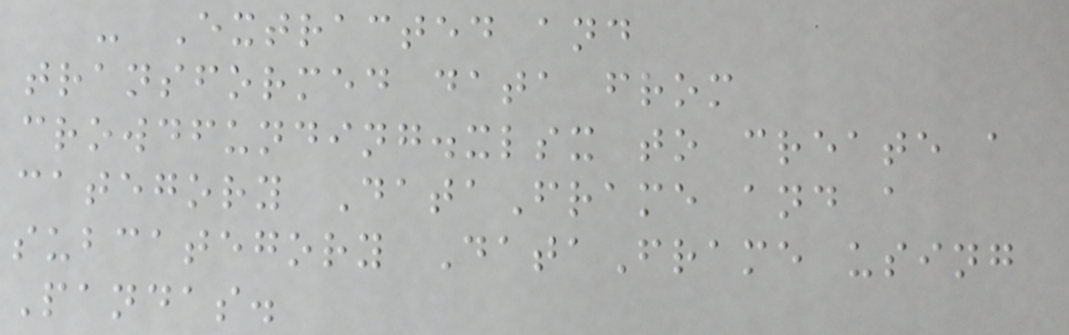- Extracted and
transformed data from
crowdfunding.xlsx to create a
category DataFrame and a
subcategory DataFrame using
Pandas.
